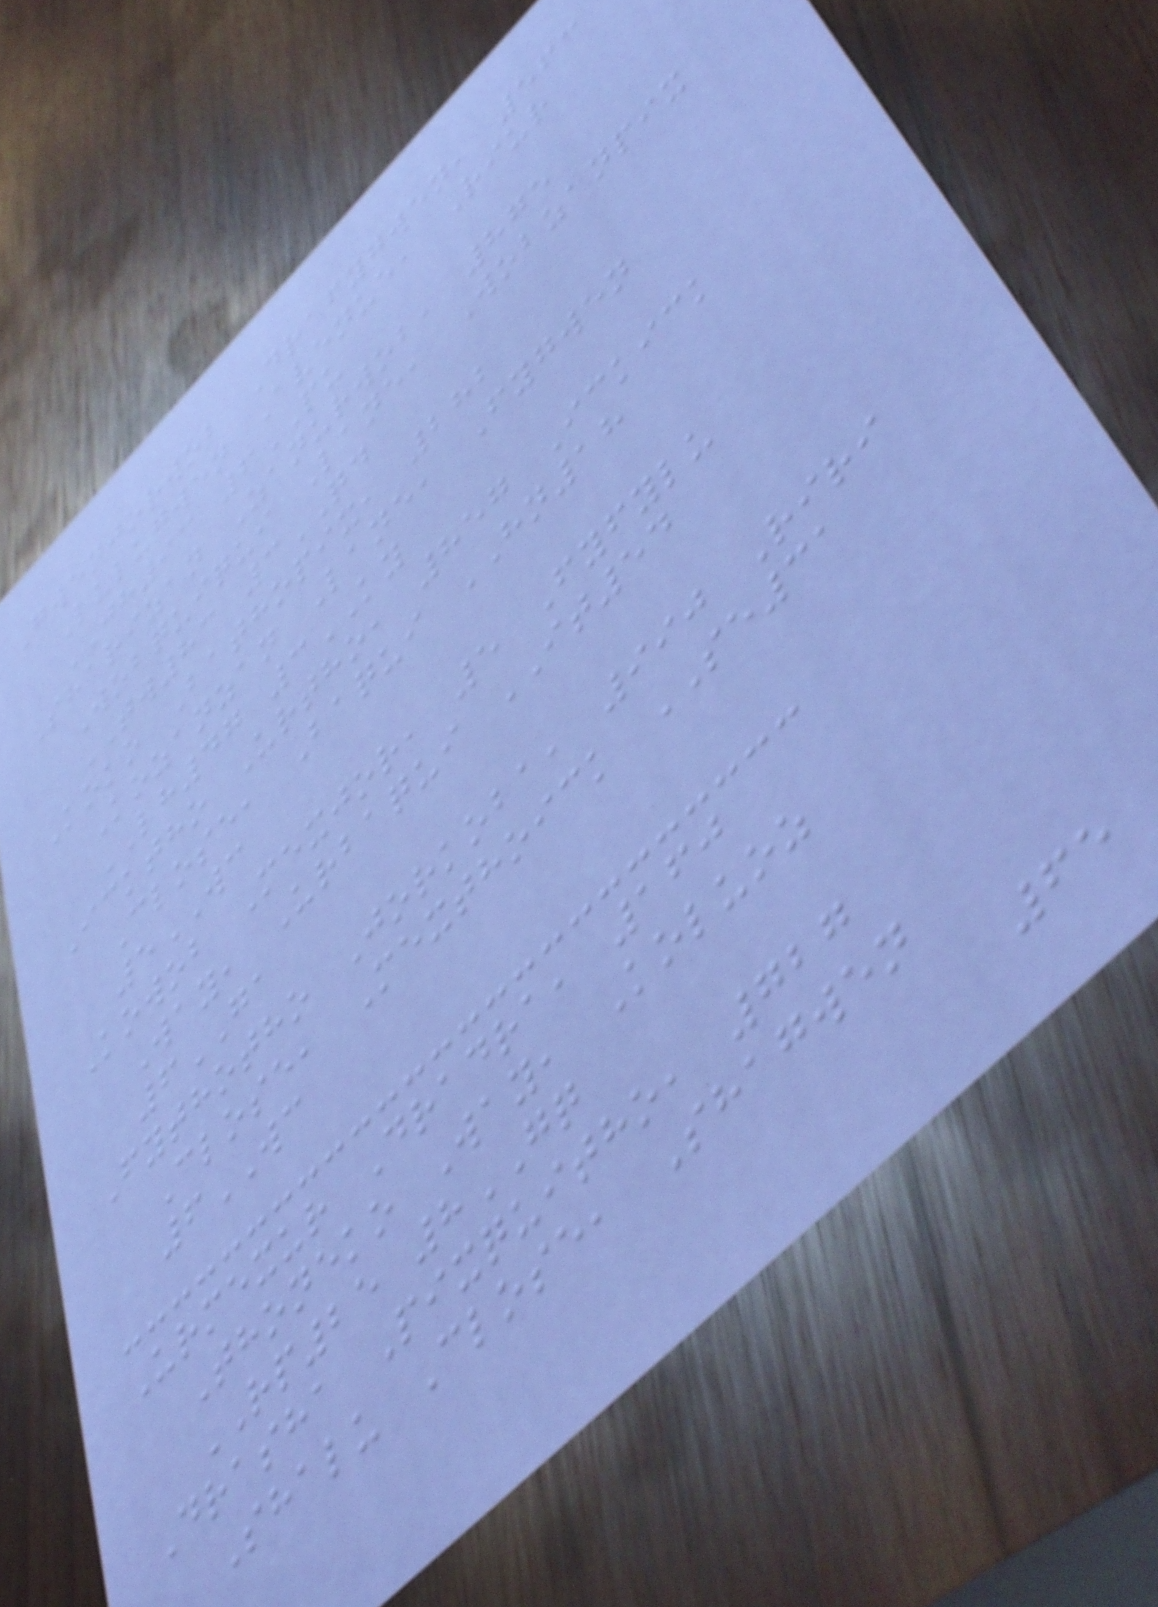Gwenjorwob Drafygwen, 563
Lulugwen Avenue, Riur
JH93 6PU
Sharizan Zanurwob, 875
Wobquiqui Lane, Wobzanpix
TW83 3QD
Koko Bathopix, 282
Kozanzan Lane, Fygwen
LH47 3KY
Icktho Urtho, 857 Ickick
Close, Baqui HN18
5WC
Kowob Mexjor, 5 Fyfylu
Way, Urbaqui IT54
6GA
Fythotho Jorkoba, 990 Riri
Close, Mexthoick SE31
6WC
Urmexur Dradra, 160
Thoneko Way, Koluoz
RP25 8GQ
Drasha Pixquitho, 727
Shalu Close, Shagwen
65
